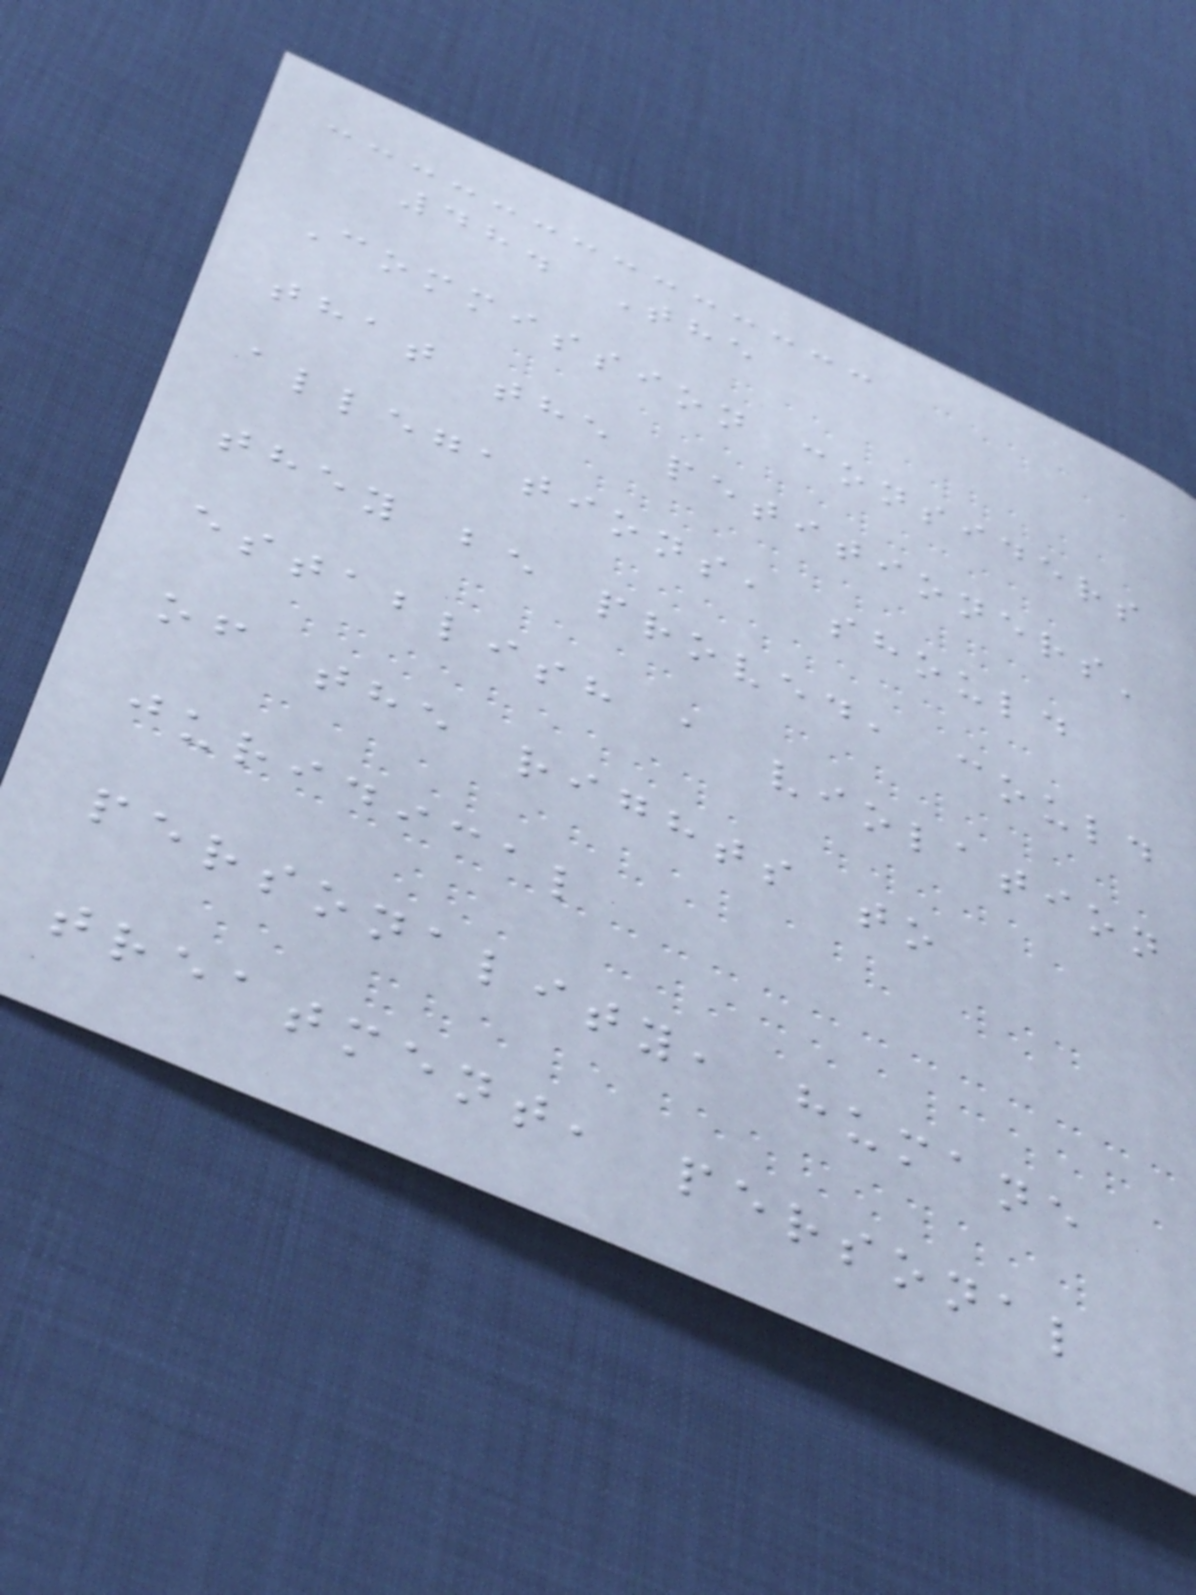48. The
Commission considers
that the petitioners'
allegations, should
they be proved, could
establish a violation
of the rights to
juridical
personality, humane
treatment, personal
